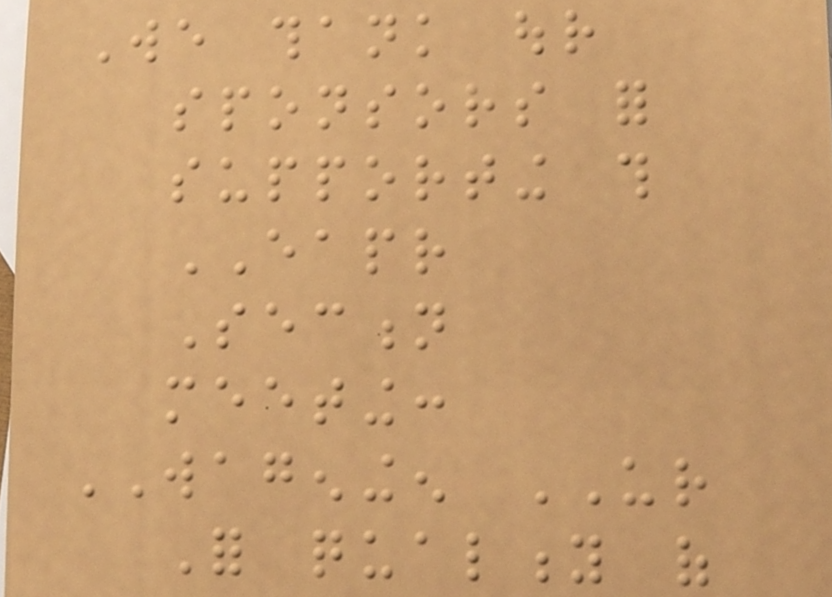We thank our
sponsors for
supporting this
EAPR
Section
meeting:
WAGENINGEN UR
For quality of
